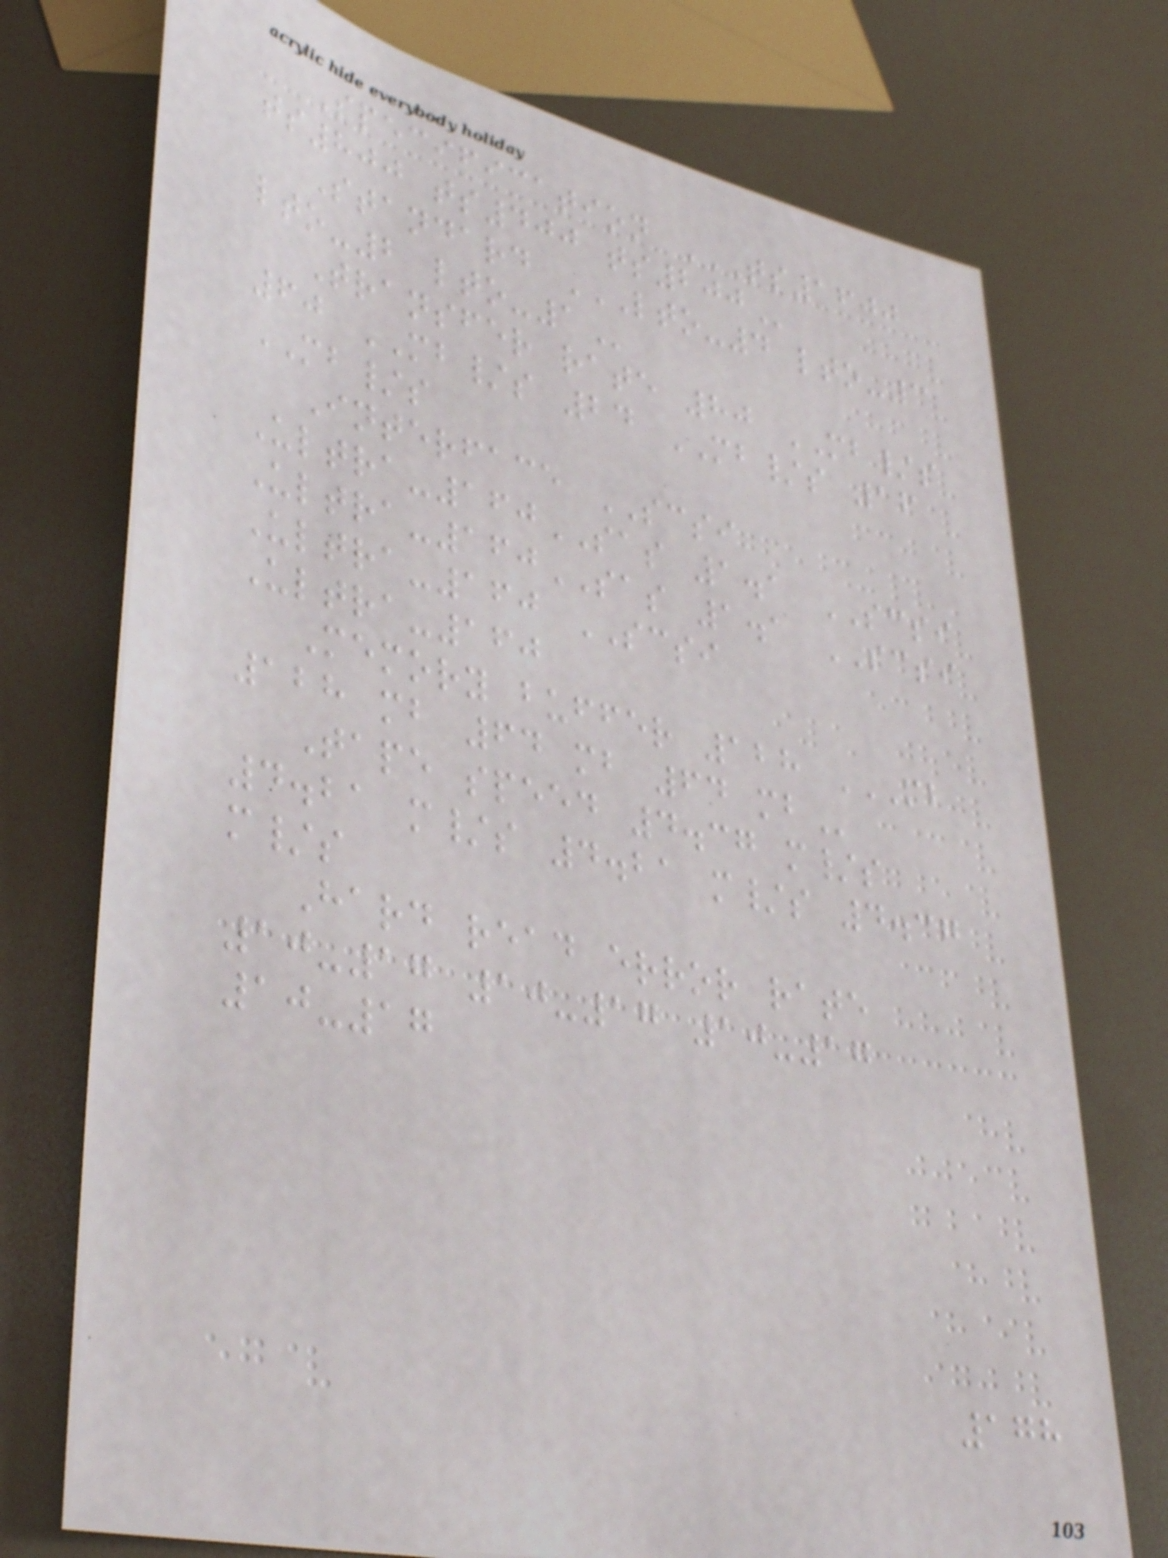Specification TS1600
TS800 TS400 TS200
Standard LTO-4 LTO-3
LTO-2 LTO-1
Transfer rate 80 MB/s
60 MB/s 24 MB/s 16
MB/s
Interface SCSI
Ultra-160SAS 1.1 SCSI
Ultra-160SAS 1.1 SCSI
Ultra-160 SCSI
Ultra-160
Memory buffer 128 MB
128 MB 64 MB 64 MB
Tape speed 4.37 m/s
4.21 m/s 4.21 m/s 4.37
m/s
Hard read error rate
10-17 10-17 10-17
10-17
178
